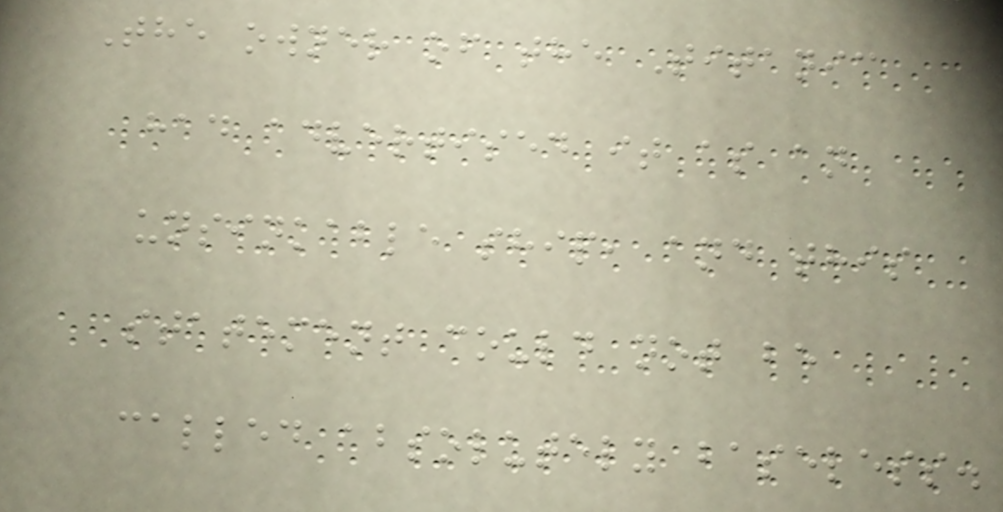The owner of the Titanic
had advertised it as an
unsinkable ship, and this
statement could not be
called absolutely baseless.
